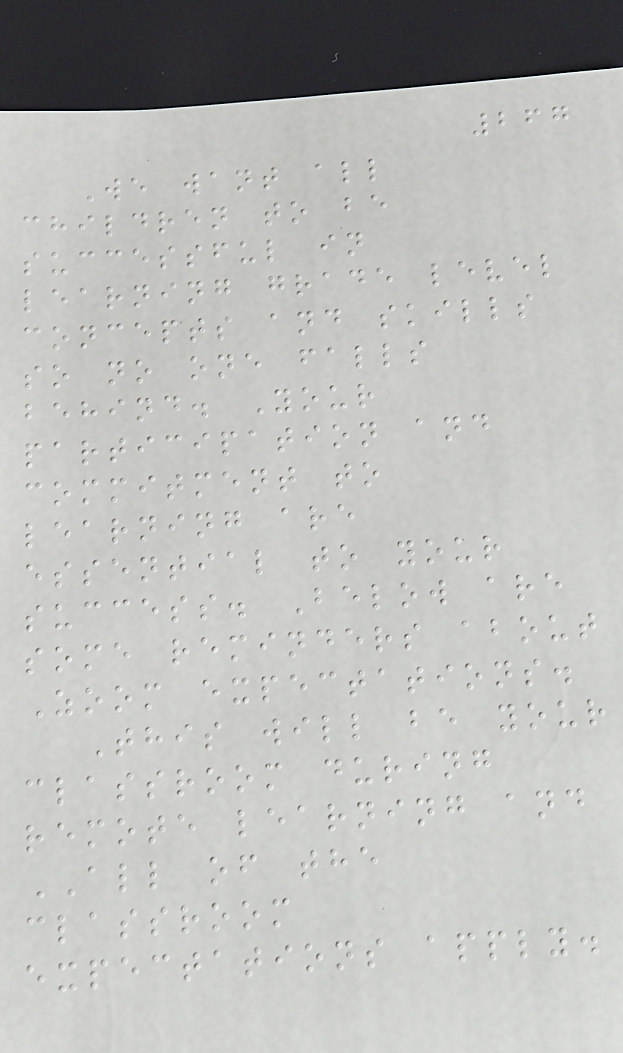267
We want all
children to be
successful in
learning grade level
concepts and skills
so no one falls
behind. Your
participation and
commitment to
learning are
essential to your
success. Below are
some reminders about
Zoom expectations.
This will be your
classroom during
remote learning and
ALL of the
classroom
expectations apply.
